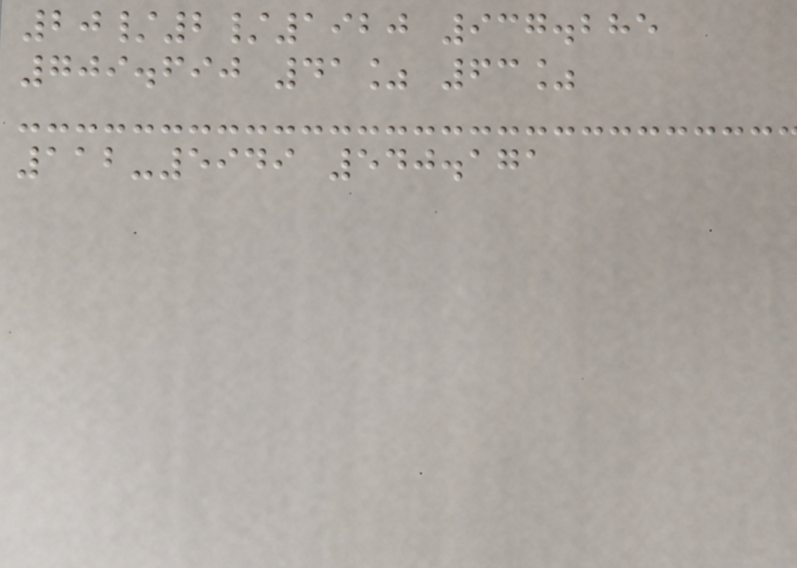20/2/1920 937.285
709.690 41% 63%
112-5949 540.171
